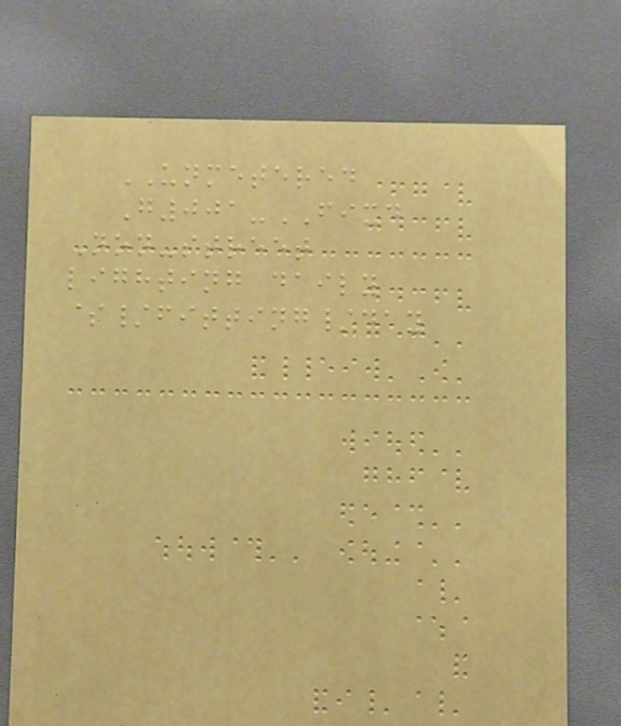UNMETERED
G001-FIXD
Non-street
lighting daily
$/fitting/day
